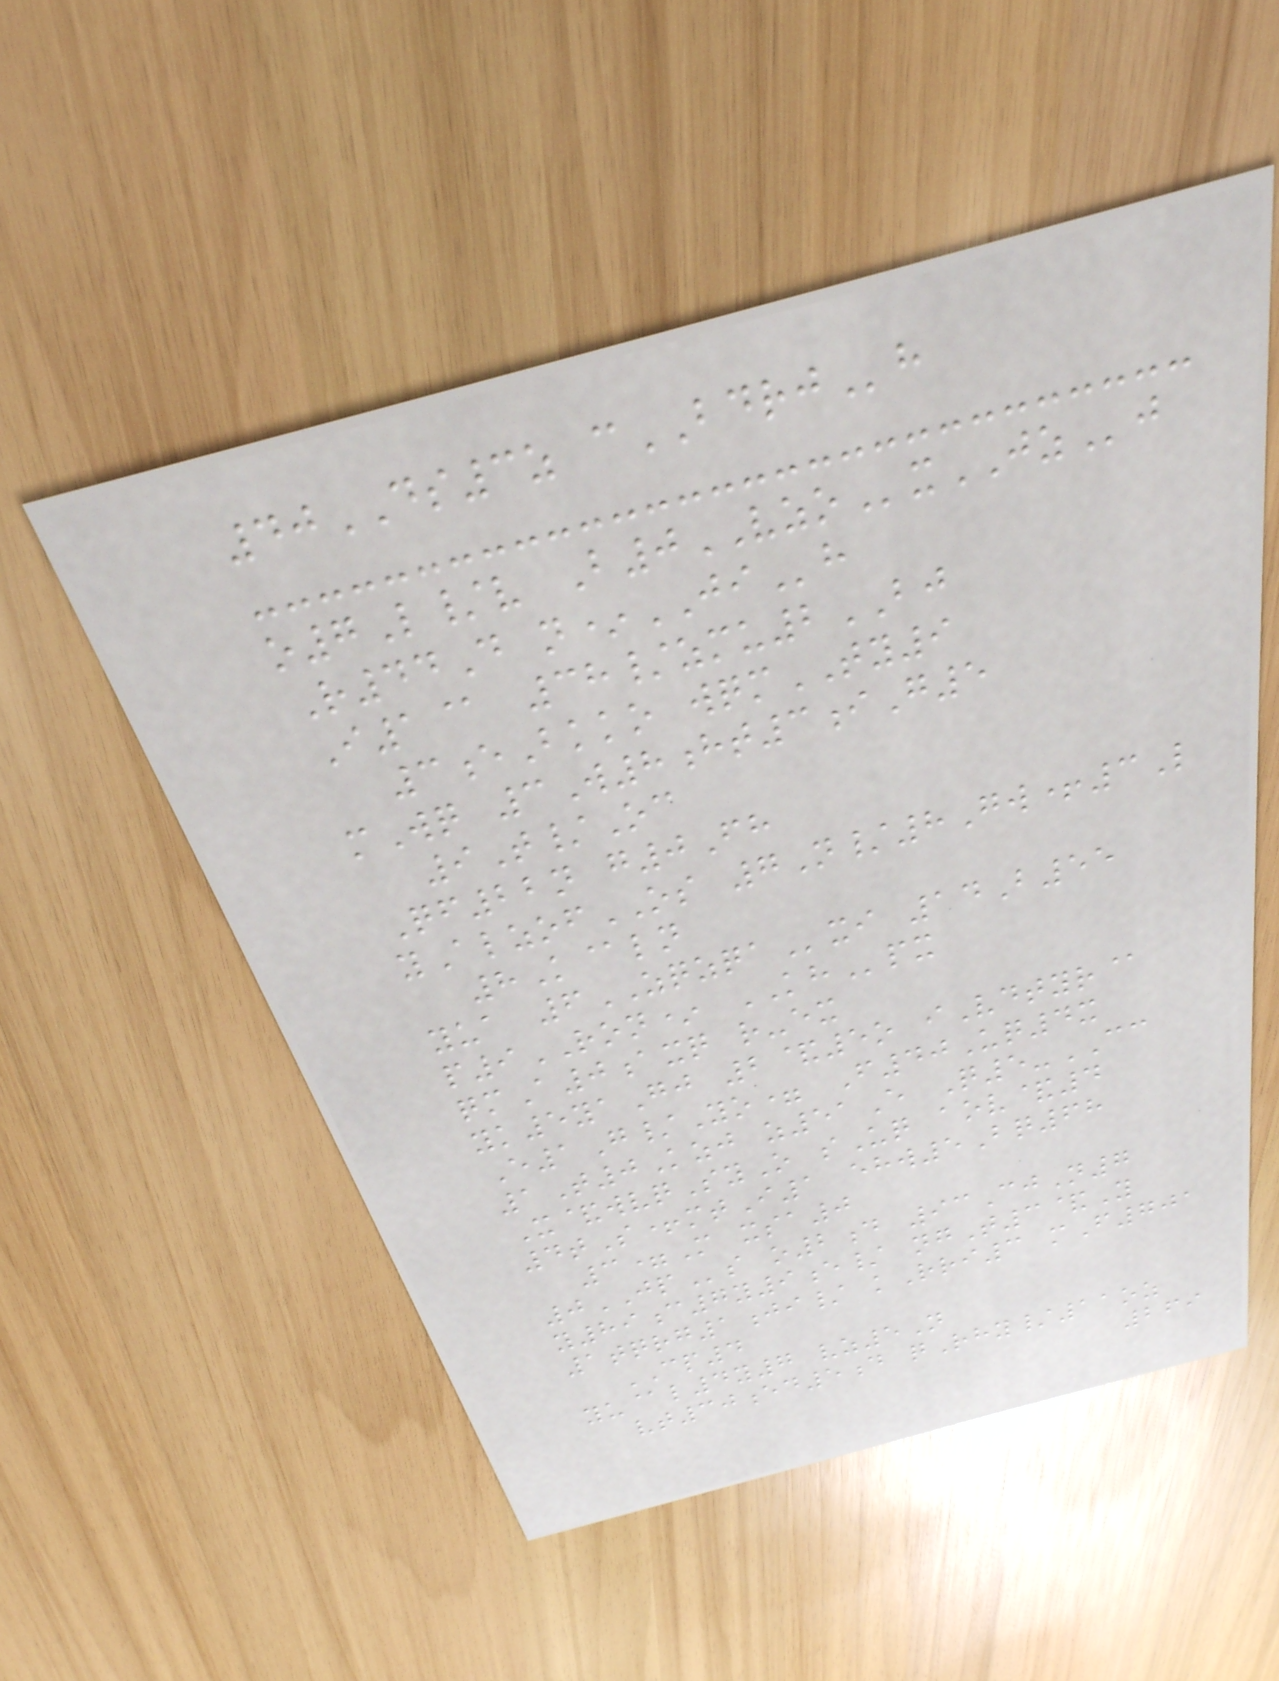40DS3z cBDRJh
o7L/v B0VZOxJZj
R44D n*JIh
I1@ 38/zmu2BJ
3eBkko wqmTY9
mWq 3W8ht3iG5
9T/Oc
Qf22n g0Fh
yAlzofOS 7N/8Gw+3L
8K@ln
yua 6ZQZQAxi 14B55
p9RON* KHpx
qmA0axq r-ex
yk5yaGj 2&5o iVdtyr@
E1G/Yo= F40Uq4x
1T0Kzj z51E Q5-CC
X&wvqSyO sUq aov&4
4tS+mtI1 ehw5Bq68
3=M xsa0
0JPs o2d 93CjN7
y89c7y9e/ ngT3&Y
1tqrg1ji/ kRri3 mF701
CP4
yu@l4y7 vz5N
vt30ed5d qRhy/11oz
269
